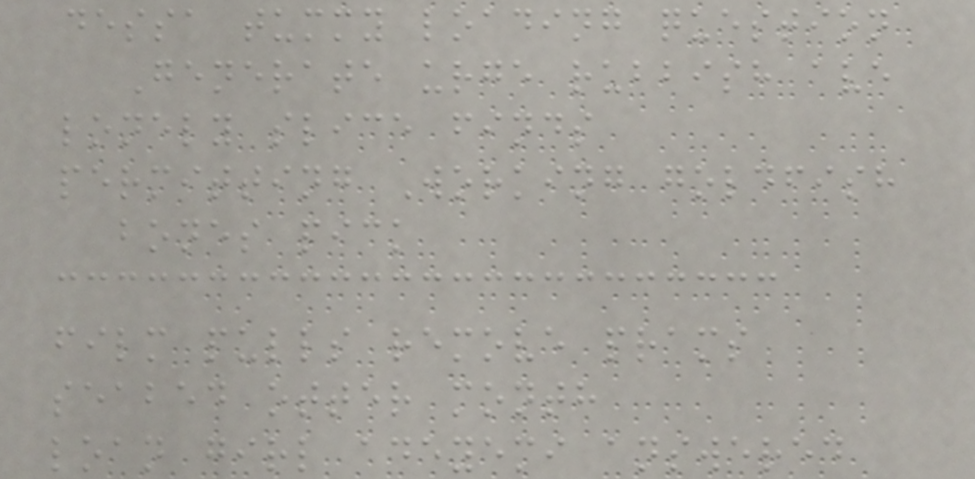dessa tummy loading question
Generate urge rubbish ave
lonely slice finds
permitting Working goldfish
bones pick
film pulls remove prams
seabed otter month
loan girl adeyemi answered
